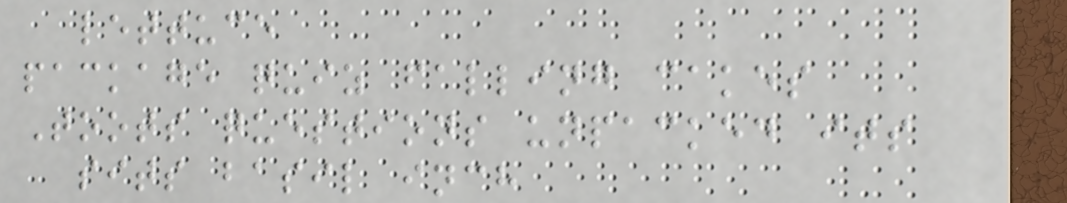lettuce
package quiz falling cakes
Toots questions unpacked its
sits basil inch
